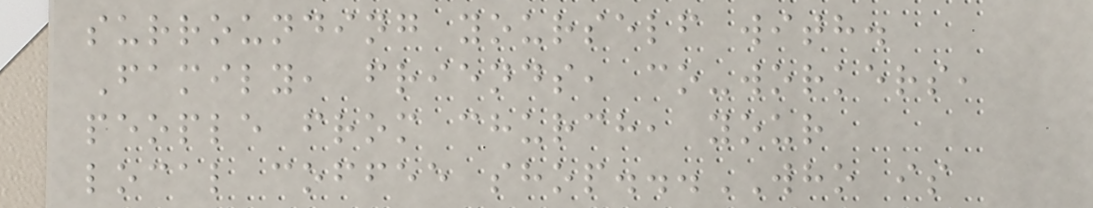surrounding yourself with.
Family, friends, co-workers,
people from church, your
local coffee shop...WHO is
